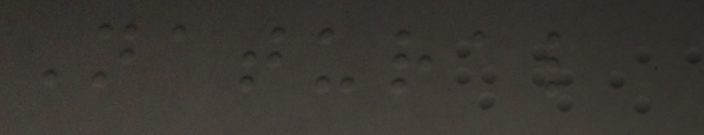Natural
